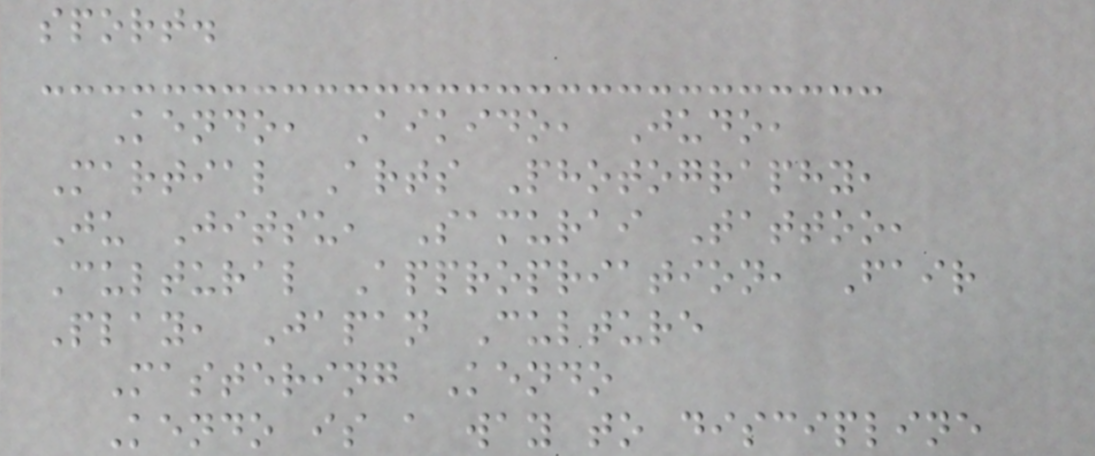sport.
Kendo, Aikido, Judo,
Martial Arts Photography,
Ju Jitsu, Samurai Tattoo,
Cultural Appropriation, Fair
Play, Japan Culture
Mastering Kendo
Kendo is a way to discipline
